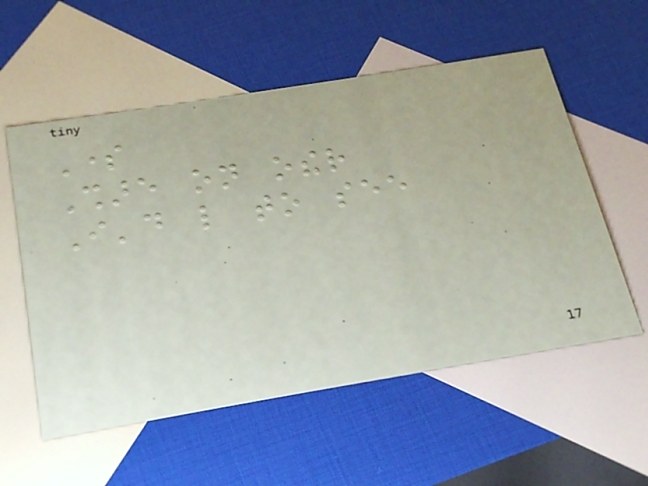Some
Share on other
I'd like to see
